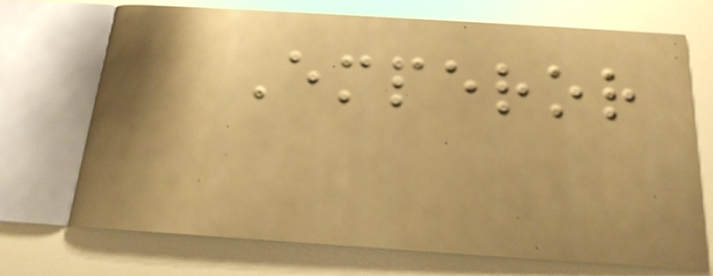Emperor
